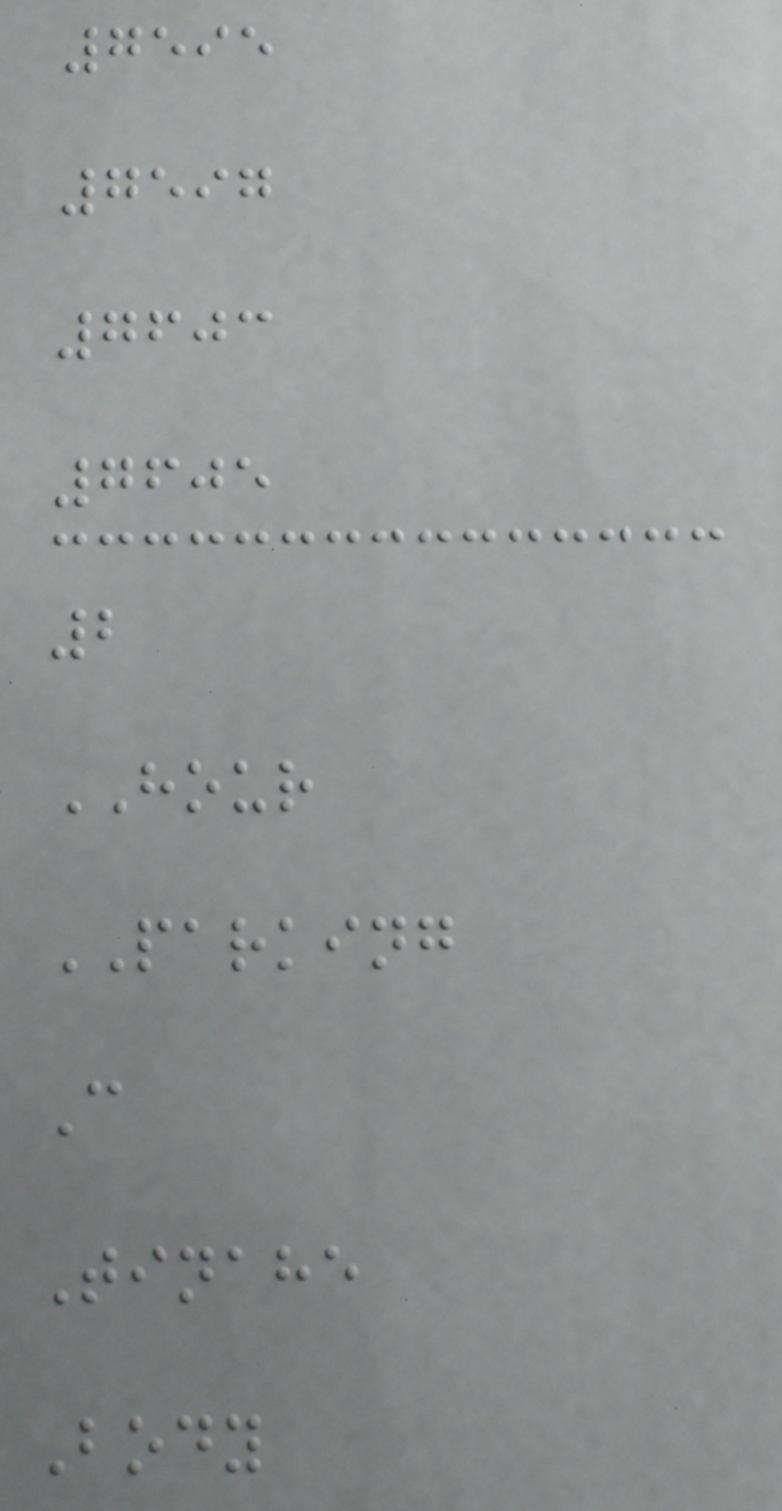7595
7597
7603
7605
2
HOUR
PARKING
C
Tinahe
Body
